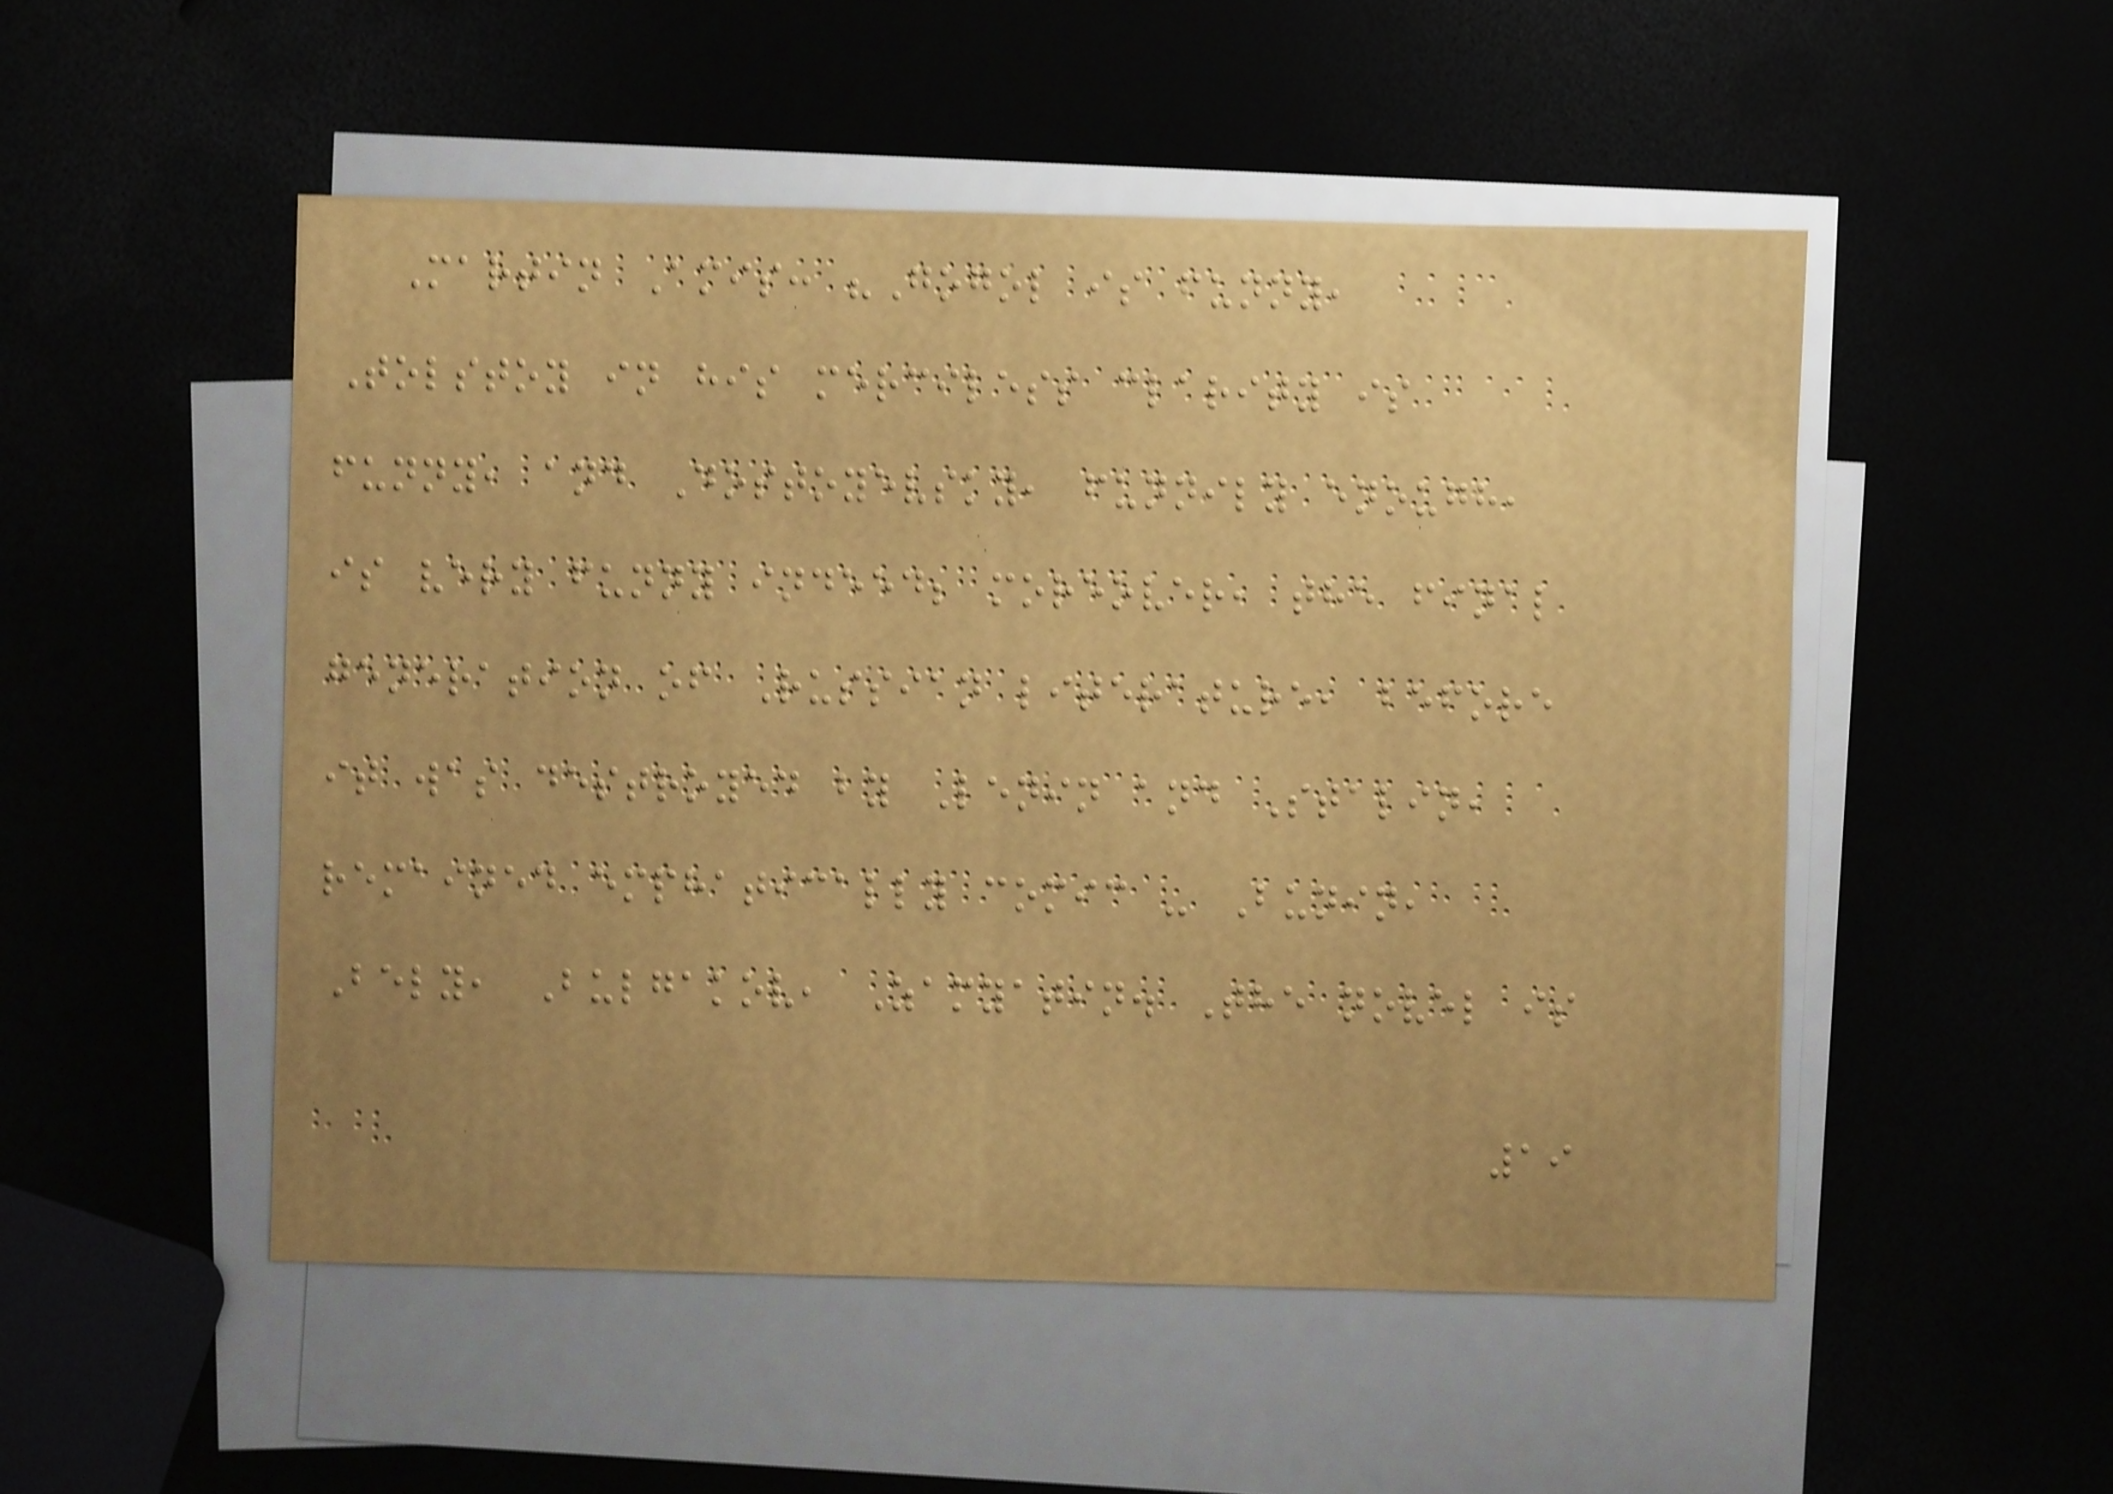Martin Amis: "Gogol is funny,
Tolstoy in his merciless clarity is
funny, and Dostoyevsky, funnily enough,
is very funny indeed; moreover, the final
generation of Russian literature, before
it was destroyed by Lenin and Stalin,
remained emphatically comic - Bunin,
Bely, Bulgakov, Zamyatin. The novel is
19
